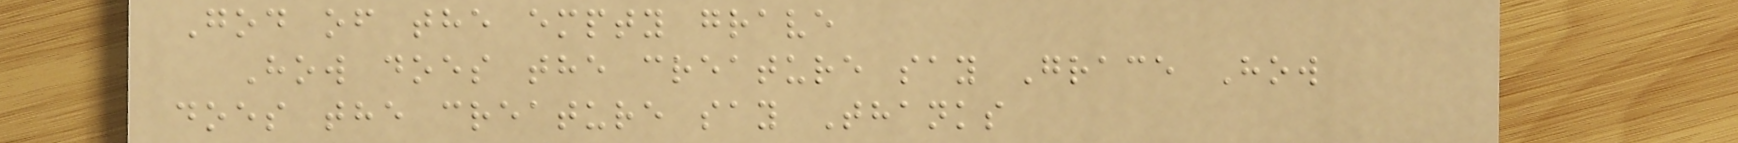God of the empty grave
How does the creature say Grace How
does the creature say Thanks
